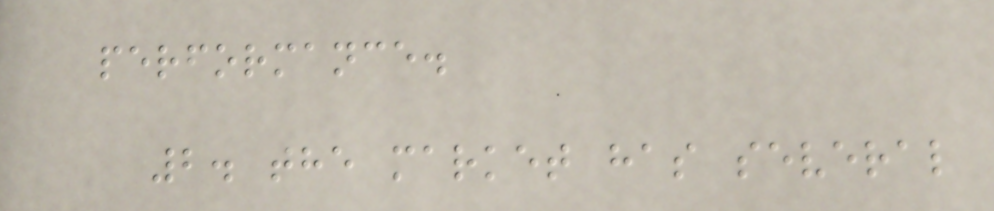performance.
2. the market has several
